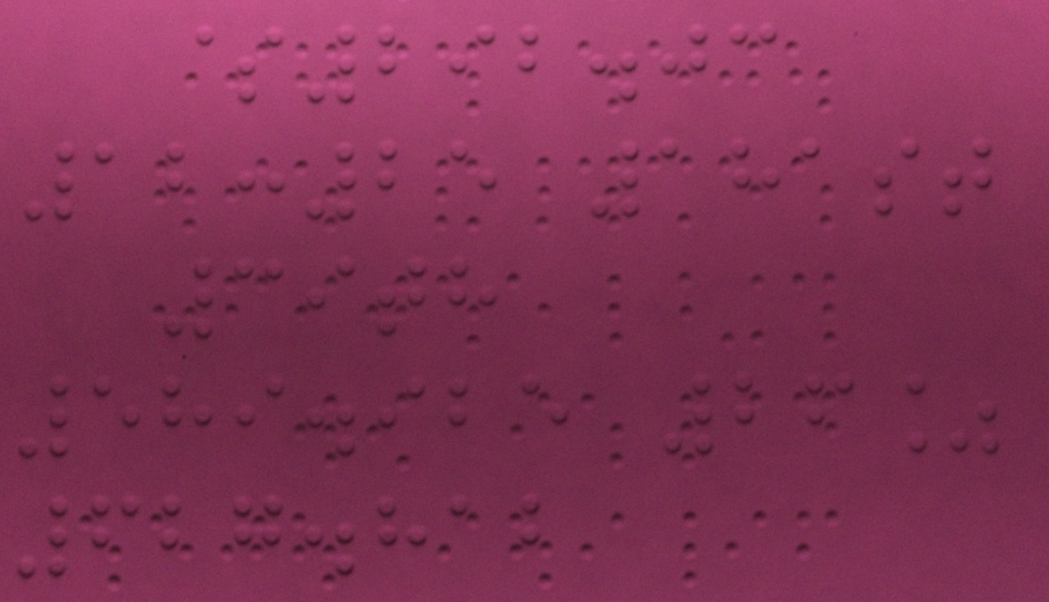$292.03
12:25 181st
39th
589.925 26%
627.812
